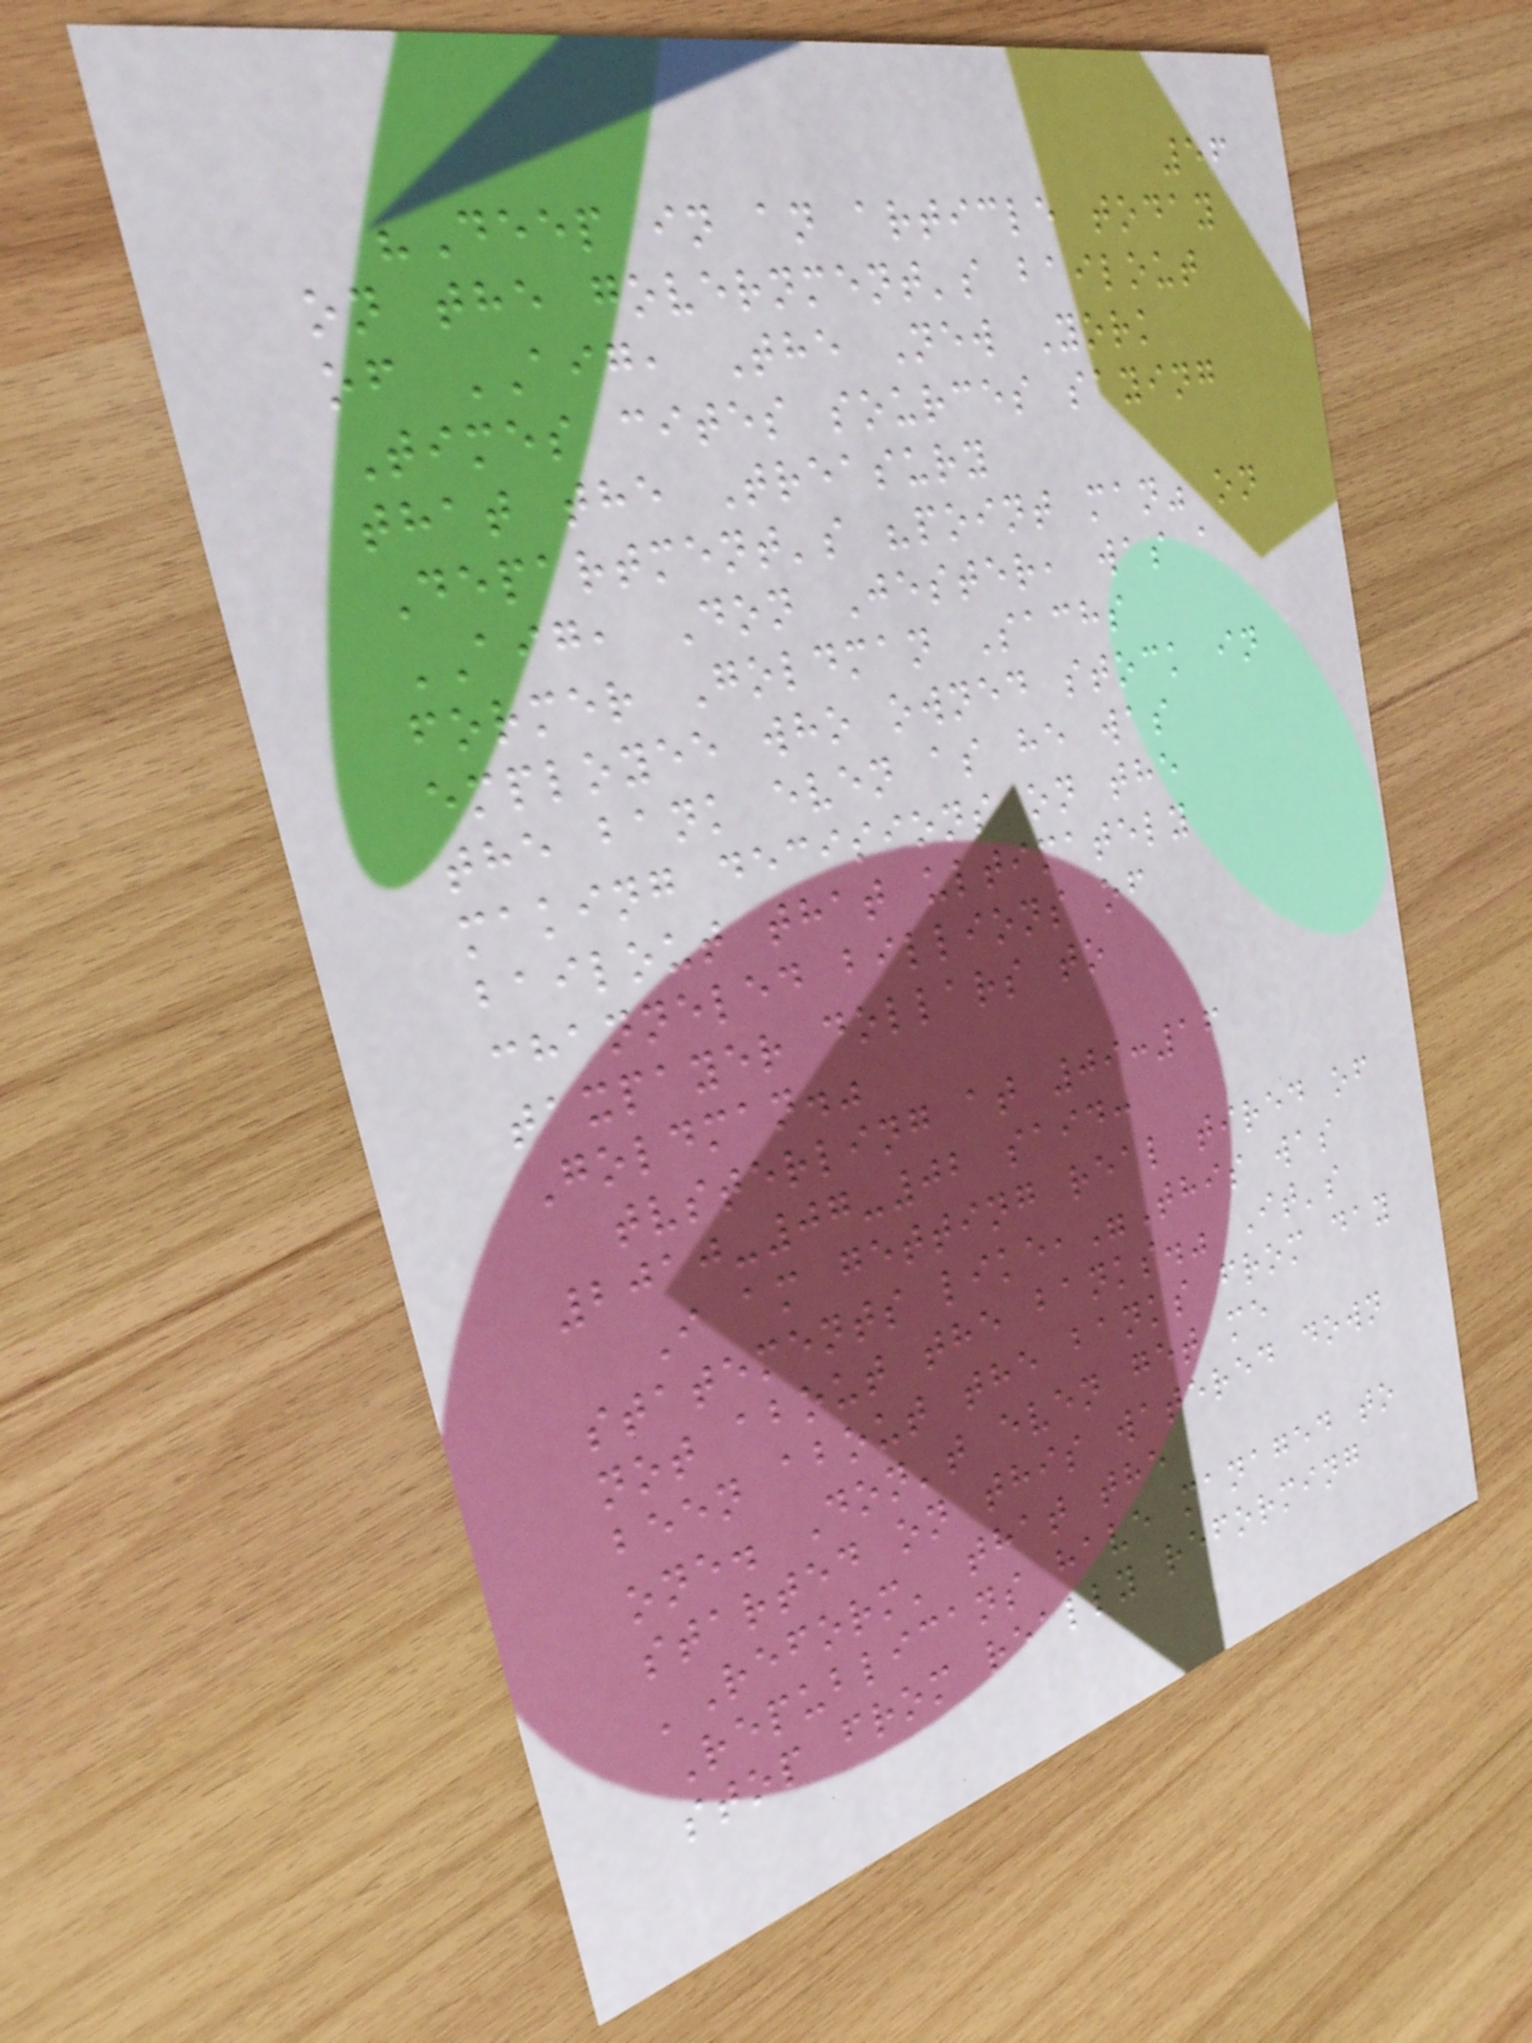56
"Deep in an article today
on the government's bailout
of AIG, The New York
Times cites sources saying
that the Treasury
Department's "point man" on
AIG, Don Jester, was a
former Goldman Sachs
employee who owned stock in
the bank even as he was
making decisions on the
bailout that ultimately
channeled billions of
taxpayer dollars to
Goldman."
tvsterling at 09:16
2010-07-02 said:
I am getting real tired of
statements like,"This was
not about the banks." It's
been about the banks from day
one. Don't even get me
started on this watered down
'Reform' that the
Republicans have managed to
stop from really reforming
